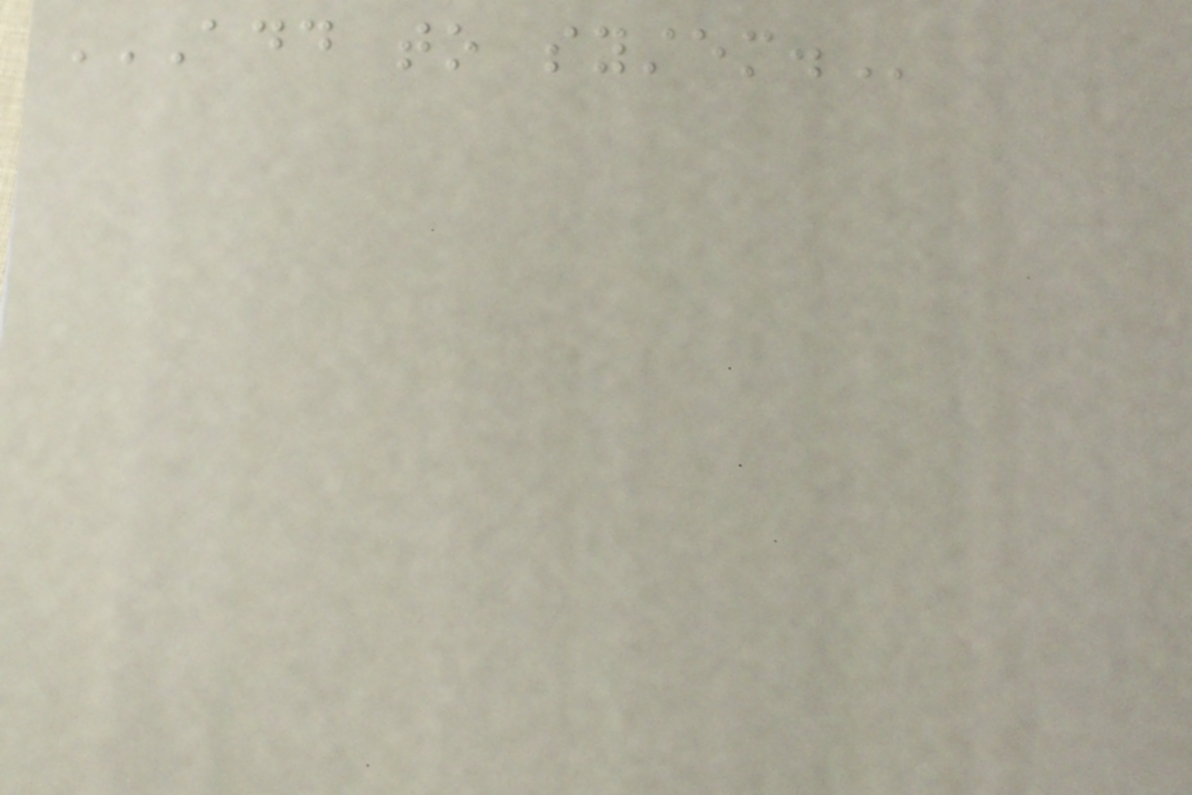ADD TO SYSTEM.
